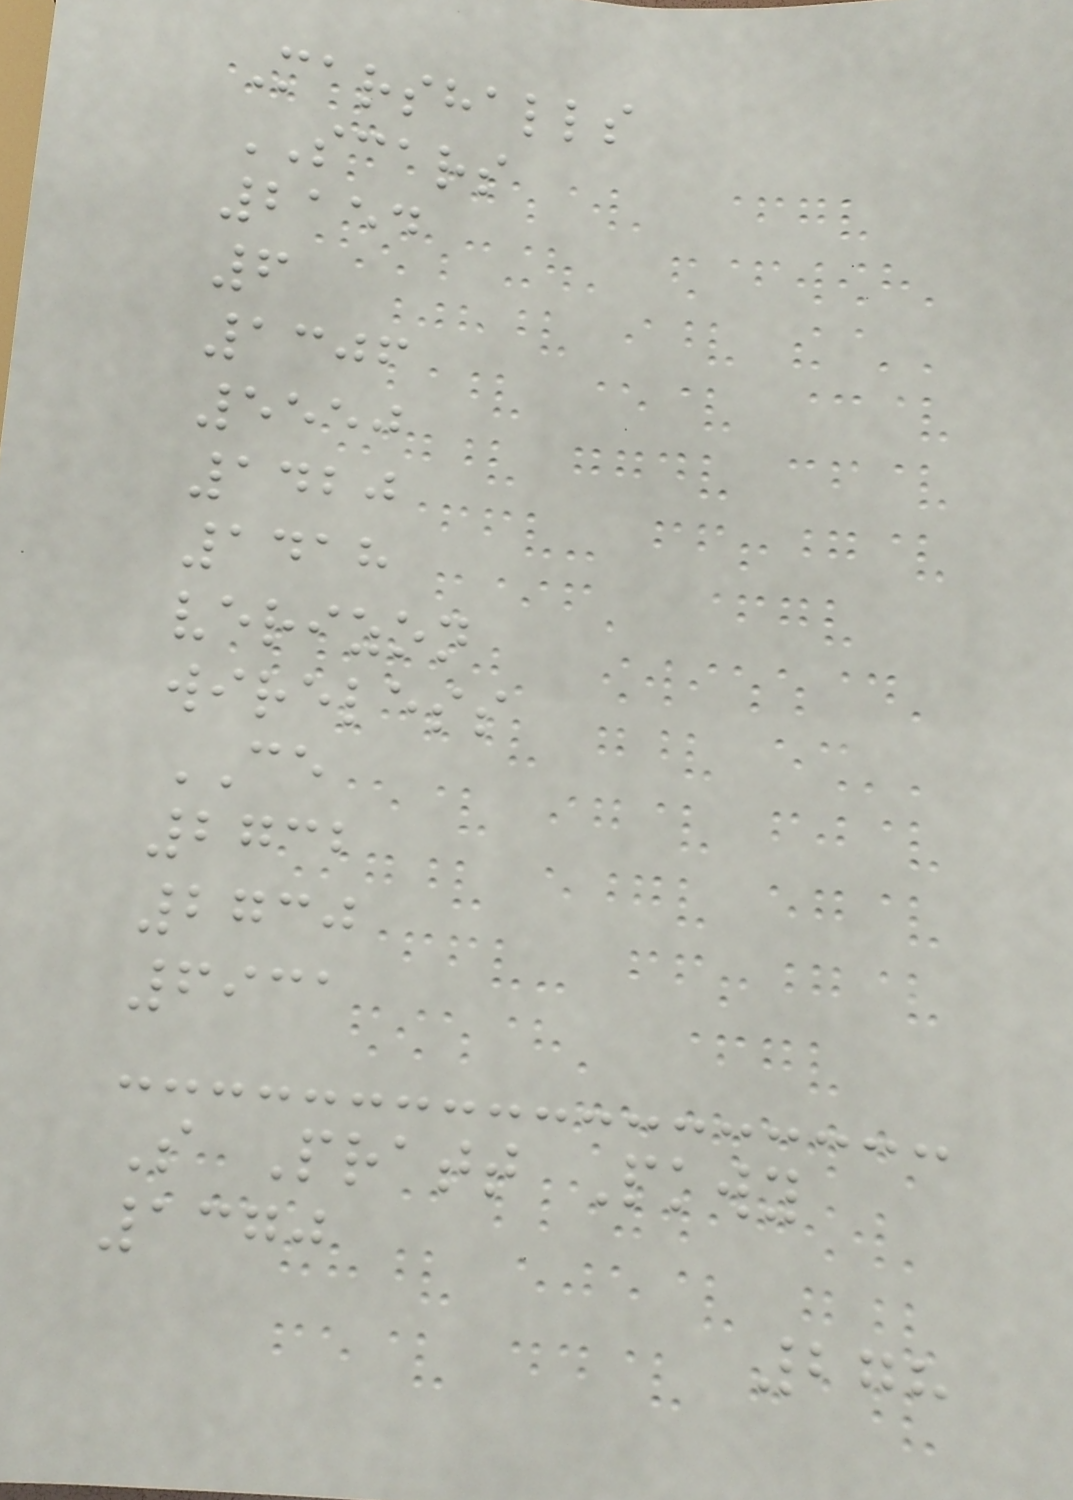Marshalls
SCARS
2154
6
1306
5550
1420
1418
verizon
wireless
CE
2732
2730
6931
S Pratt Pkwy
1370
278
